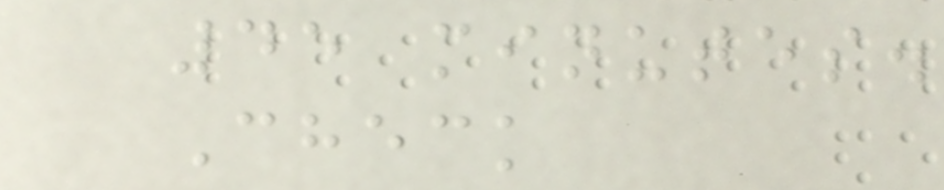45 minutes.
Check
